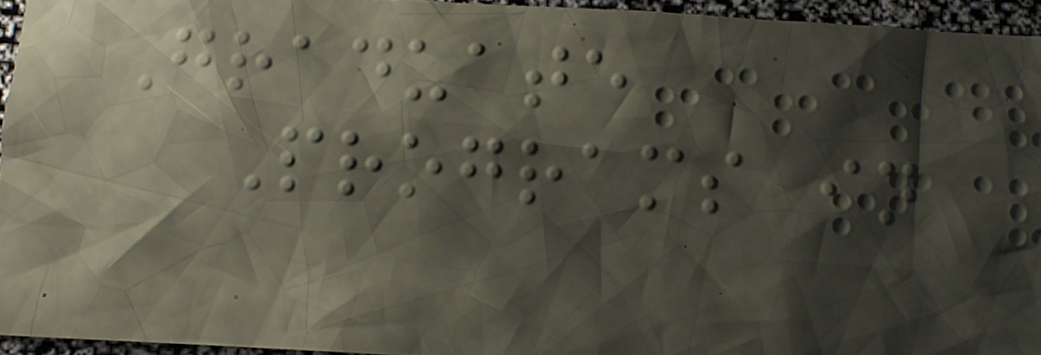Graduate
Programs in
